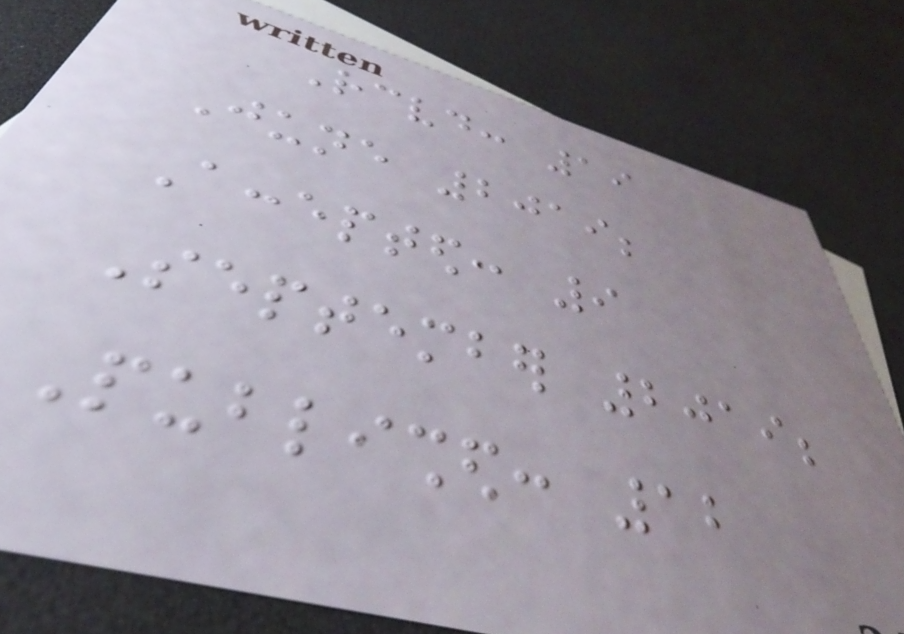Received: 19
June 2019;
Accepted: 9
September 2019;
Published: 12
